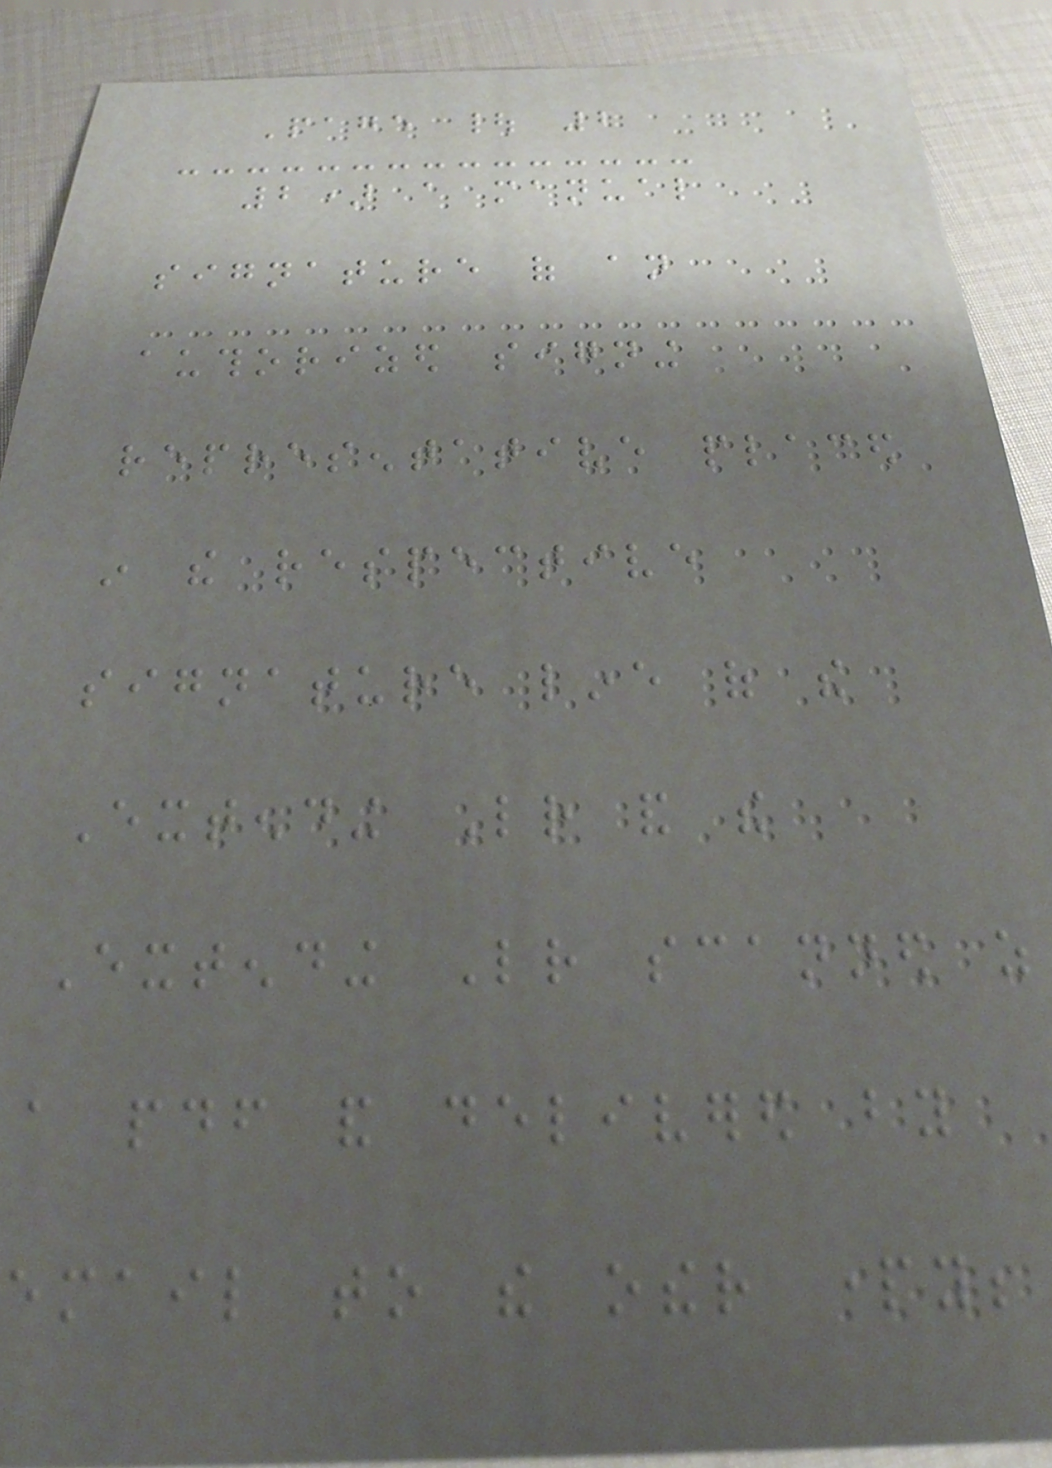Page | 2
2) a manual
signature of an
authorized signing
representative placed
in the respective
signature line of the
Extending Letter and the
Extending Letter scanned as
a pdf and delivered by
email to the other party;
